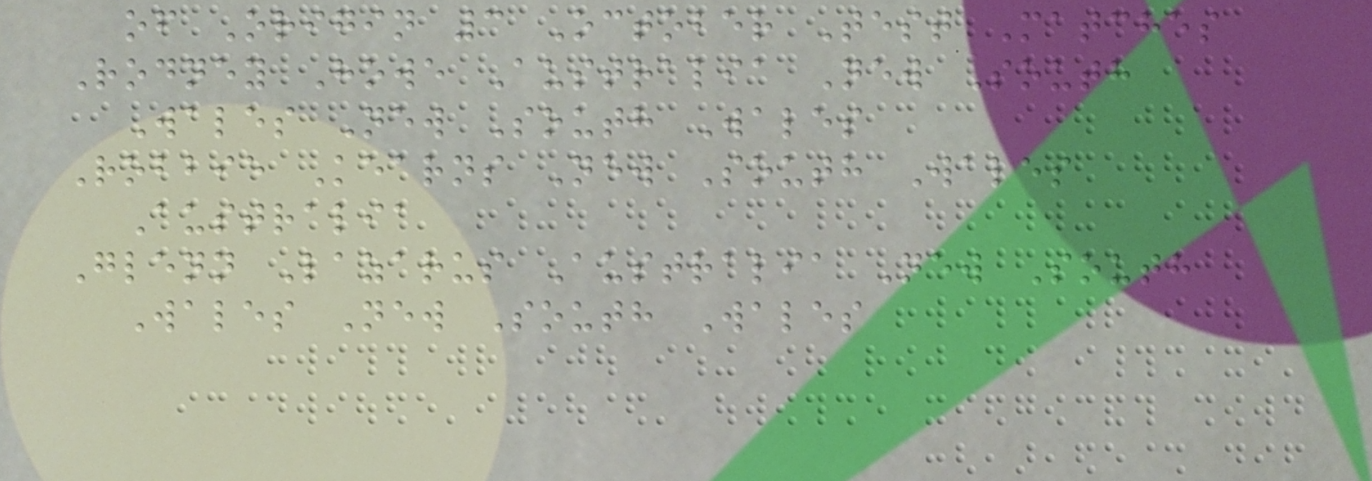of Origin 3 October Test Matches
Rodney Howe Australia New South
Wales New South Wales
Robbie Kearns New South Wales
Australia
Glenn Lazarus Australia New South
Wales New South Wales
